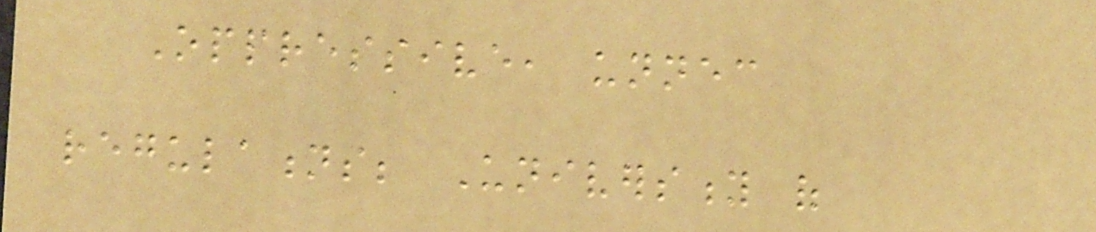Oppressive, unnecessary
regulations; University of
